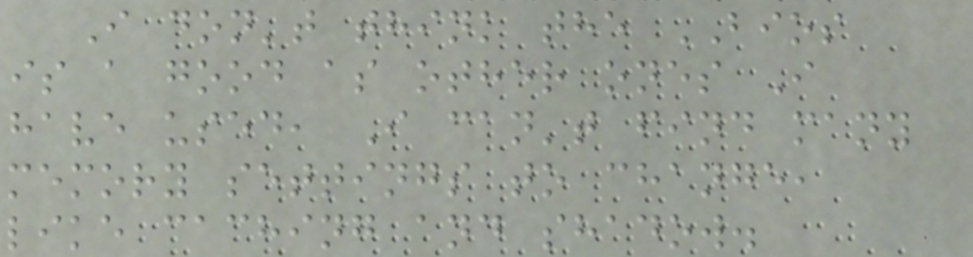I don't think the BIOS
is a good as other ones I
have used, I can't find many
memory settings to change,
like caching and shadow.
